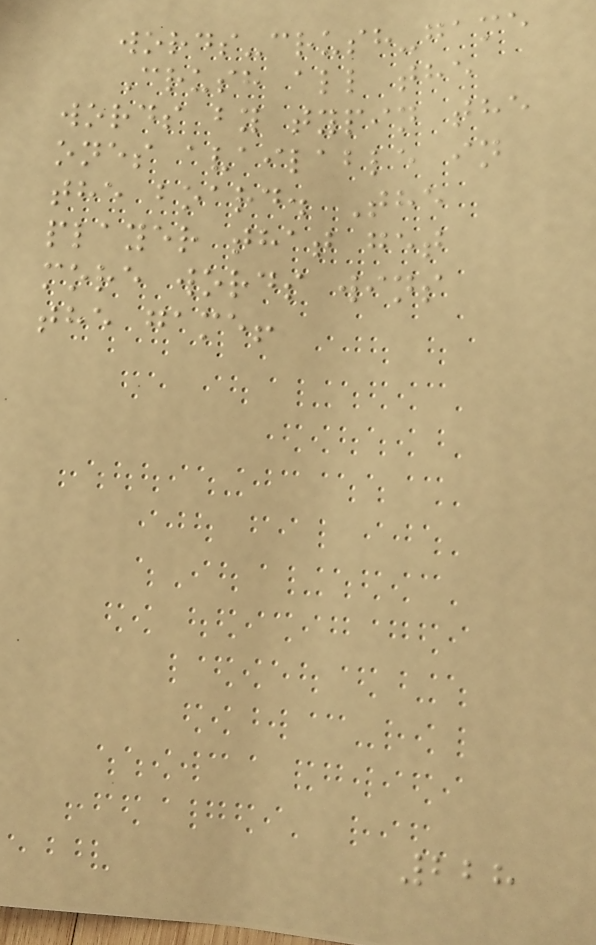words-crush-game
Crush all the
words by typin the
ones available in
the board. The
player that get
more words wins
the game!
228
